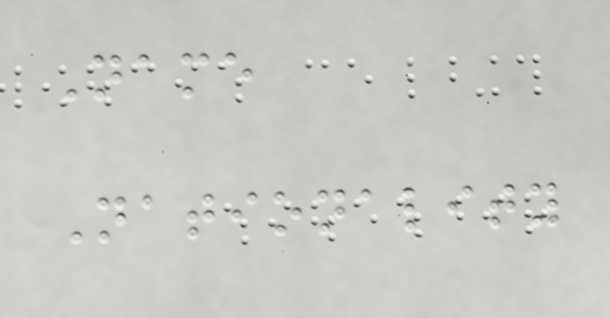Name
Nationality
